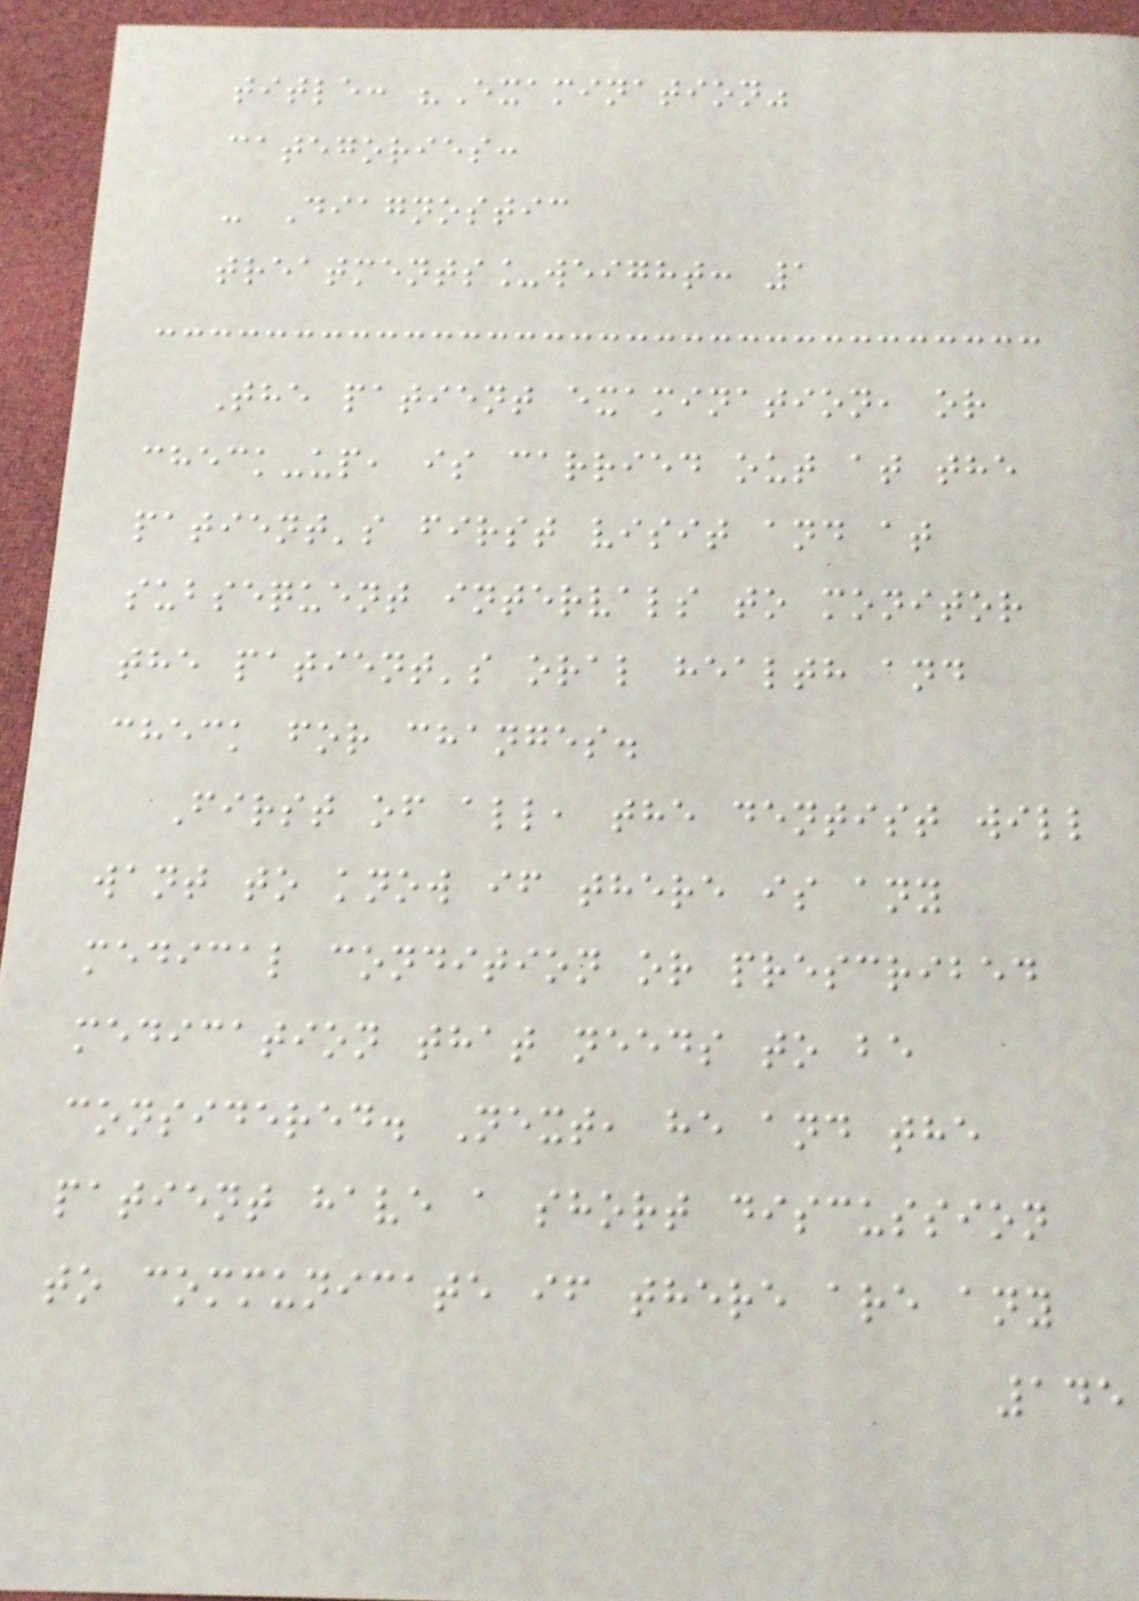title: "Examination"
categories:
- Diagnostic
treatments_weight: 1
The patient examination, or
check-up, is carried out at the
patient's first visit and at
subsequent intervals to monitor
the patient's oral health and
check for changes.
First of all, the dentist will
want to know if there is any
medical condition or prescribed
medication that needs to be
considered. Next, he and the
patient have a short discussion
to communicate if there are any
145
